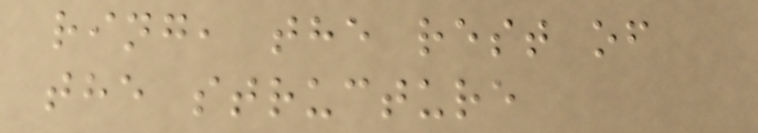ring, the rest of
the structure
